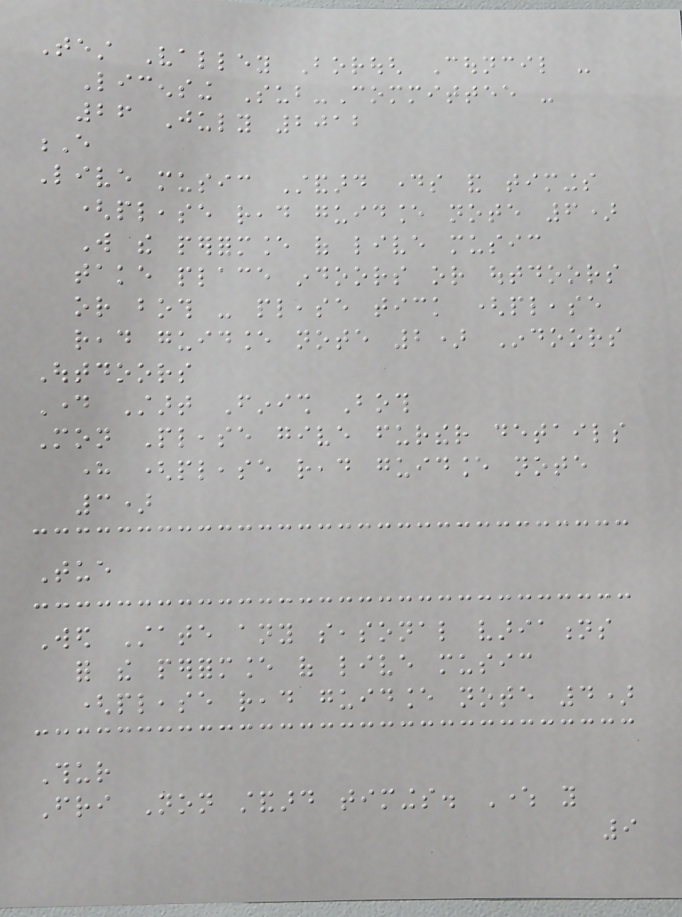Test Valley Borough Council -
Licensing Sub-Committee -
26 July 2012
E
Live music Standard days and timings
(please read guidance note 6)
Will the performance of live music
take place indoors or outdoors
or both - please tick (please
read guidance note 2) Indoors
Outdoors
Day Start Finish Both
Mon Please give further details
here (please read guidance note
3)
Tue
Wed State any seasonal variations
for the performance of live music
(please read guidance note 4)
Thur
Fri Non standard timings. Where you
9
